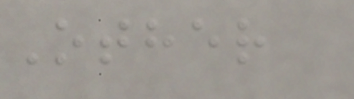Other
